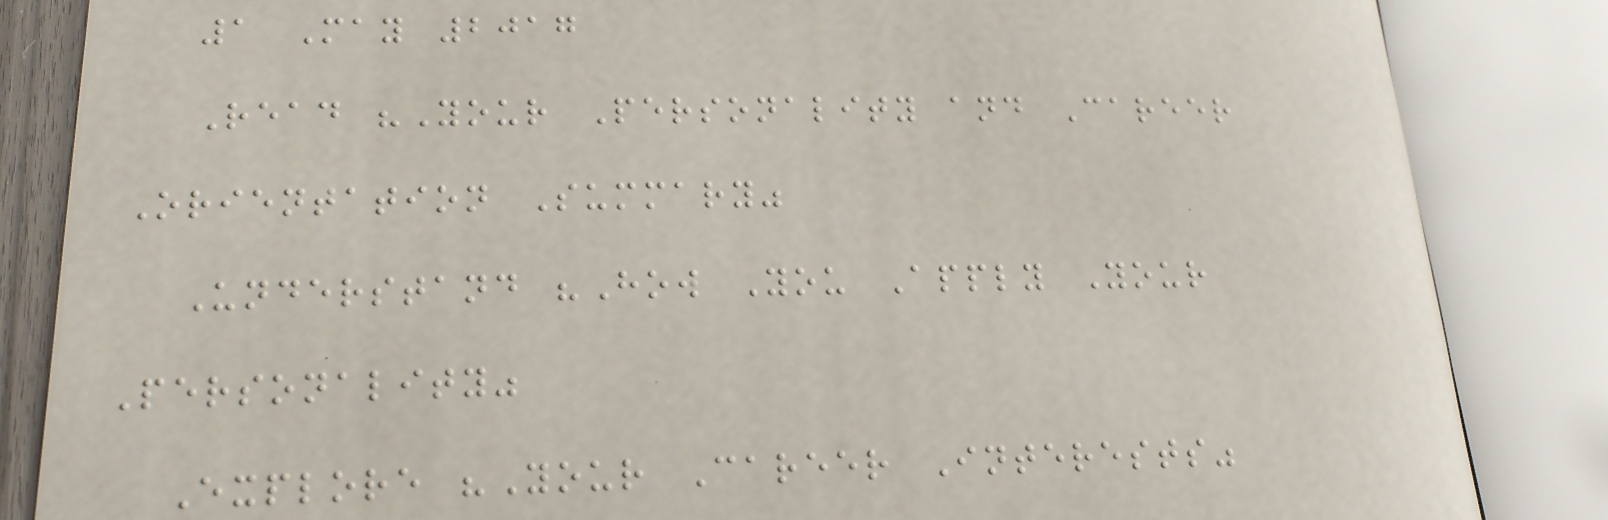1 May 2017
Read "Your Personality and Career
Orientation Summary"
Understand "How You Apply Your
Personality"
Explore "Your Career Interests"
